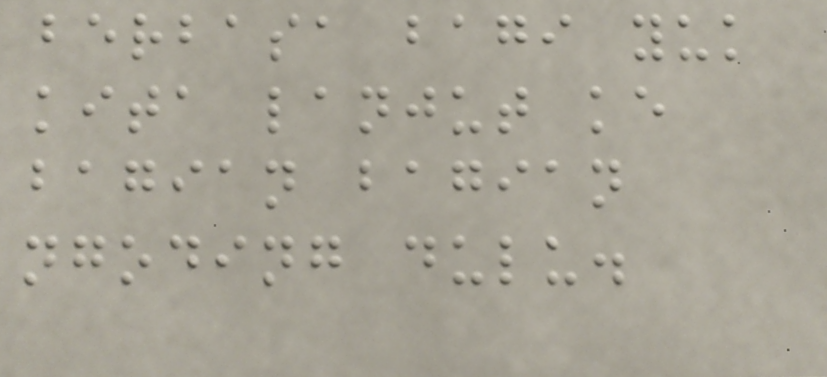berbasa bagi yuk
kita lanjut ke
bagian bagian
ngoding dulu.
